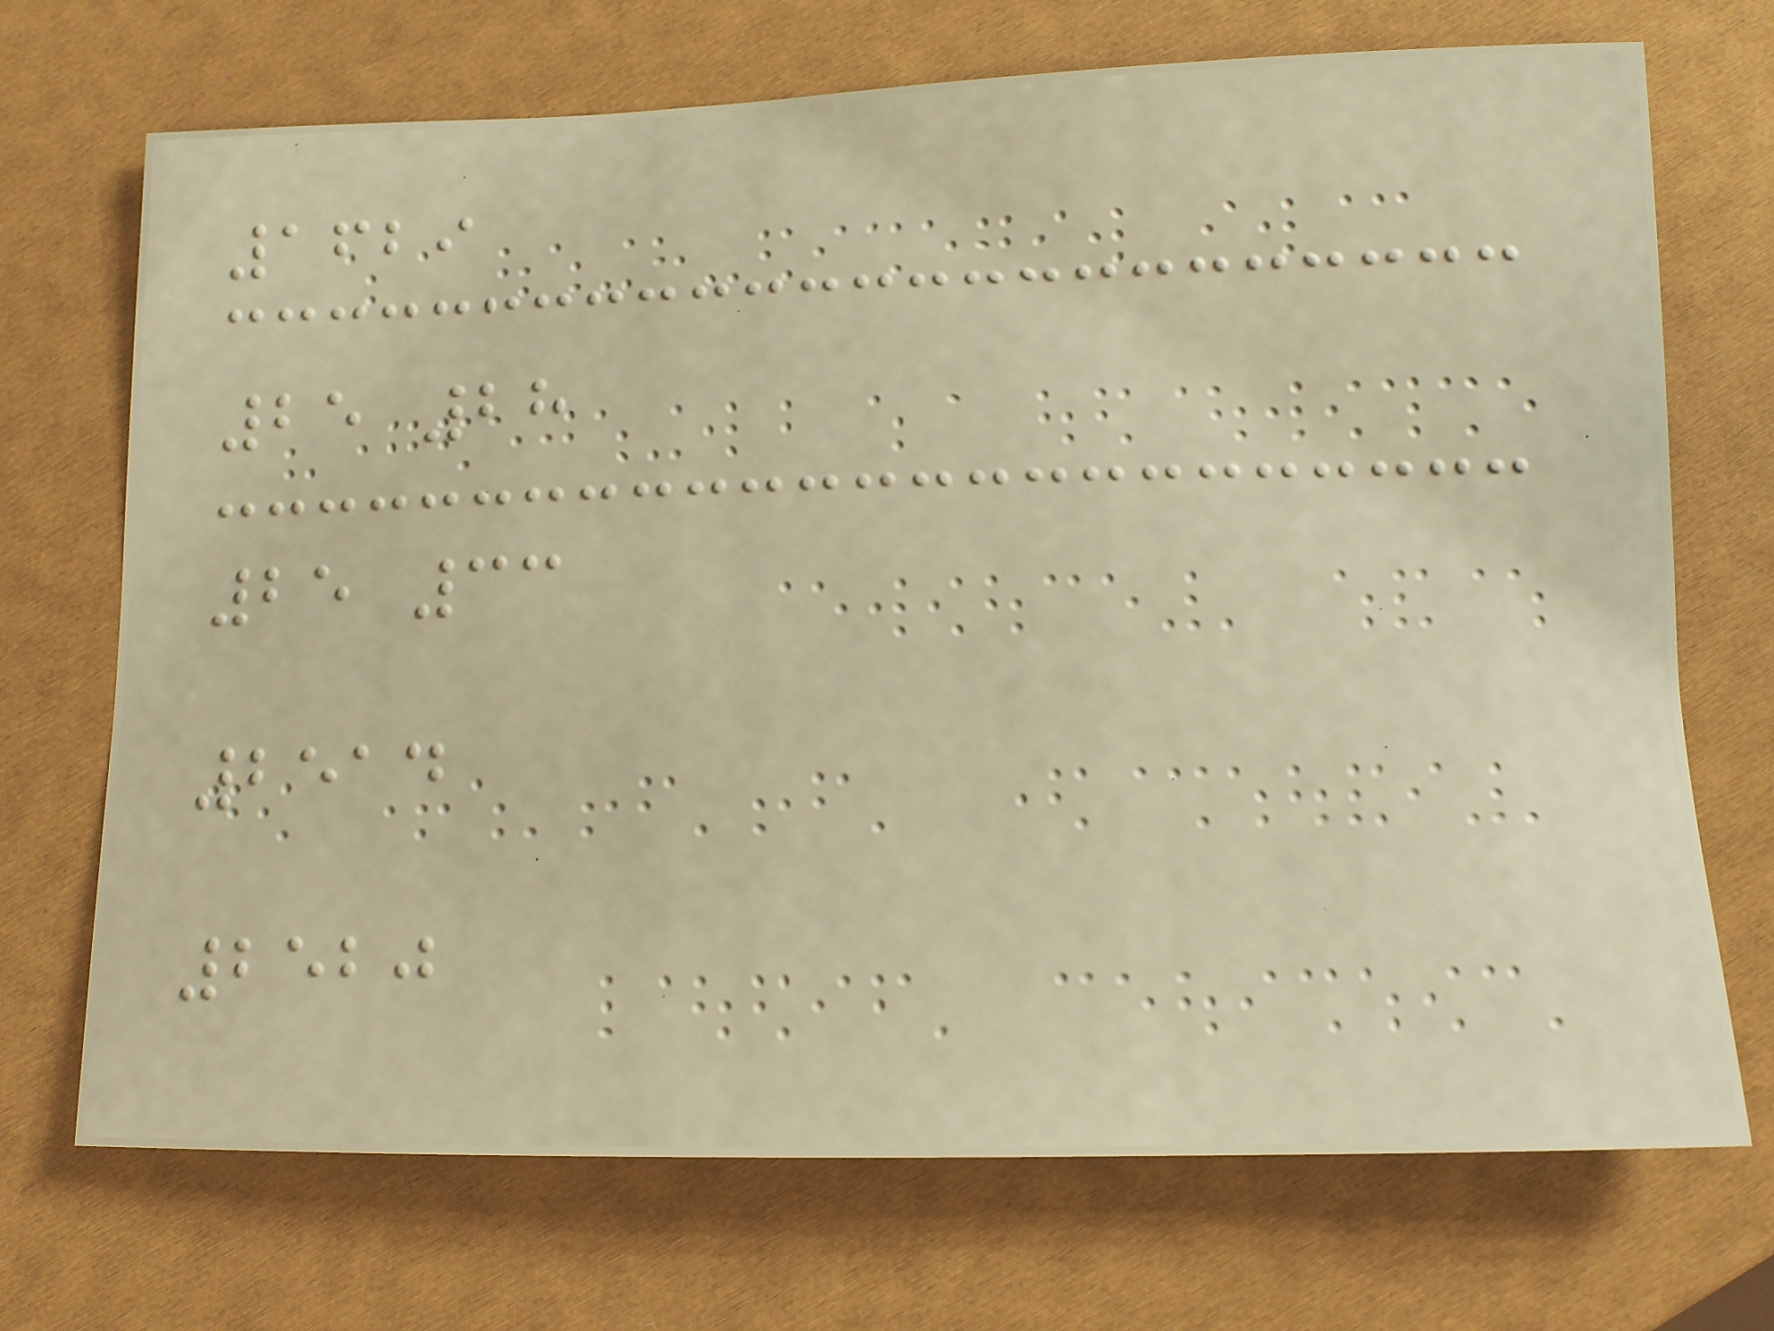1629
25 28
25 33
2514
2520
